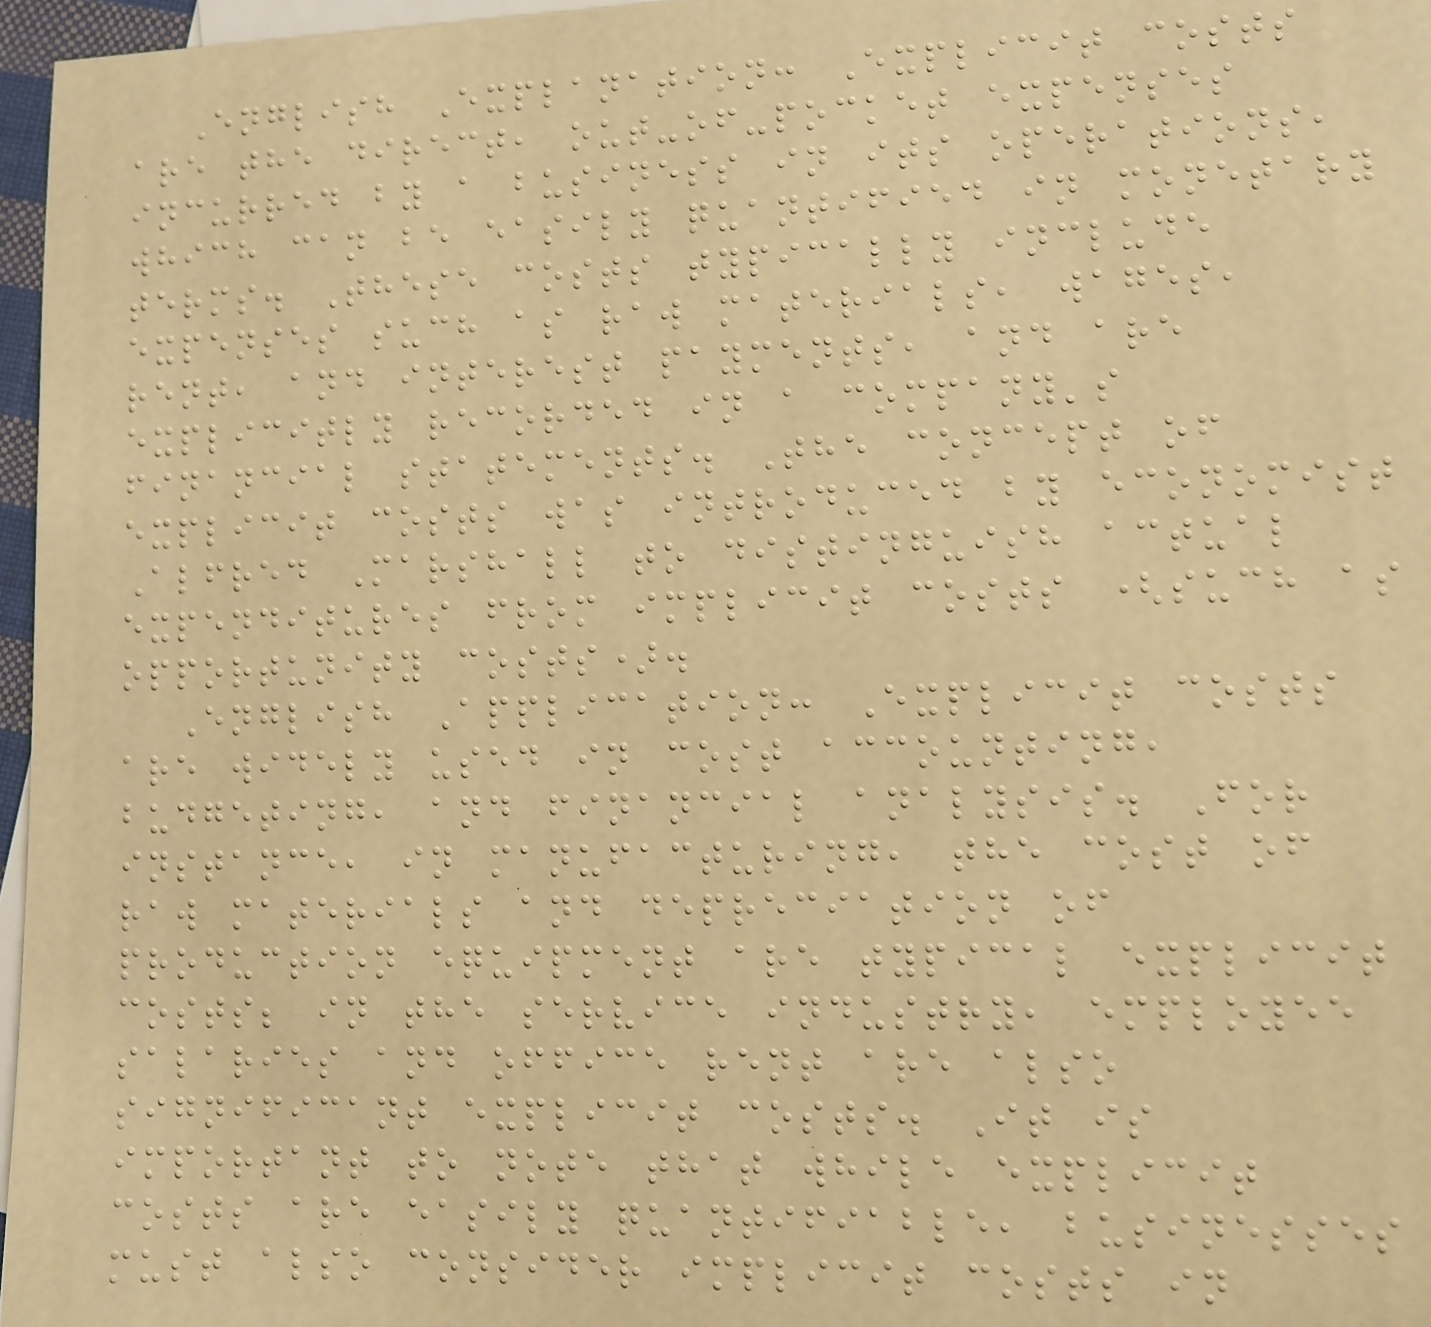English Explanation: Explicit costs
are the direct, out-of-pocket expenses
incurred by a business in its operations,
which can be easily quantified in monetary
terms. These costs typically include
expenses such as raw materials, wages,
rent, and interest payments, and are
explicitly recorded in a company's
financial statements. The concept of
explicit costs was introduced by economist
Alfred Marshall to distinguish actual
expenditures from implicit costs (such as
opportunity costs).
English Application: Explicit costs
are widely used in cost accounting,
budgeting, and financial analysis. For
instance, in manufacturing, the cost of
raw materials and depreciation of
production equipment are typical explicit
costs; in the service industry, employee
salaries and office rent are also
significant explicit costs. It is
important to note that while explicit
costs are easily quantifiable, businesses
must also consider implicit costs in
